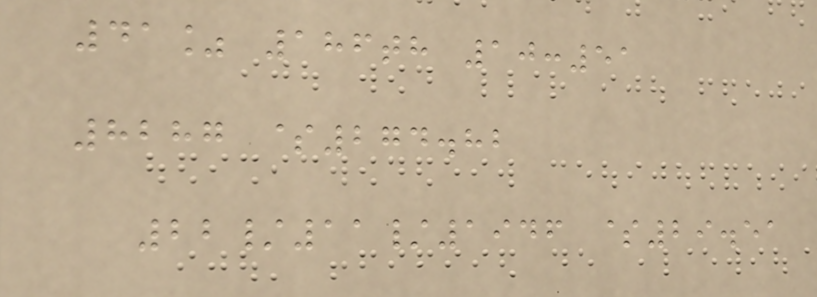41% 186th 10:51
8287 $274.82
22/11/1946 $29.51
